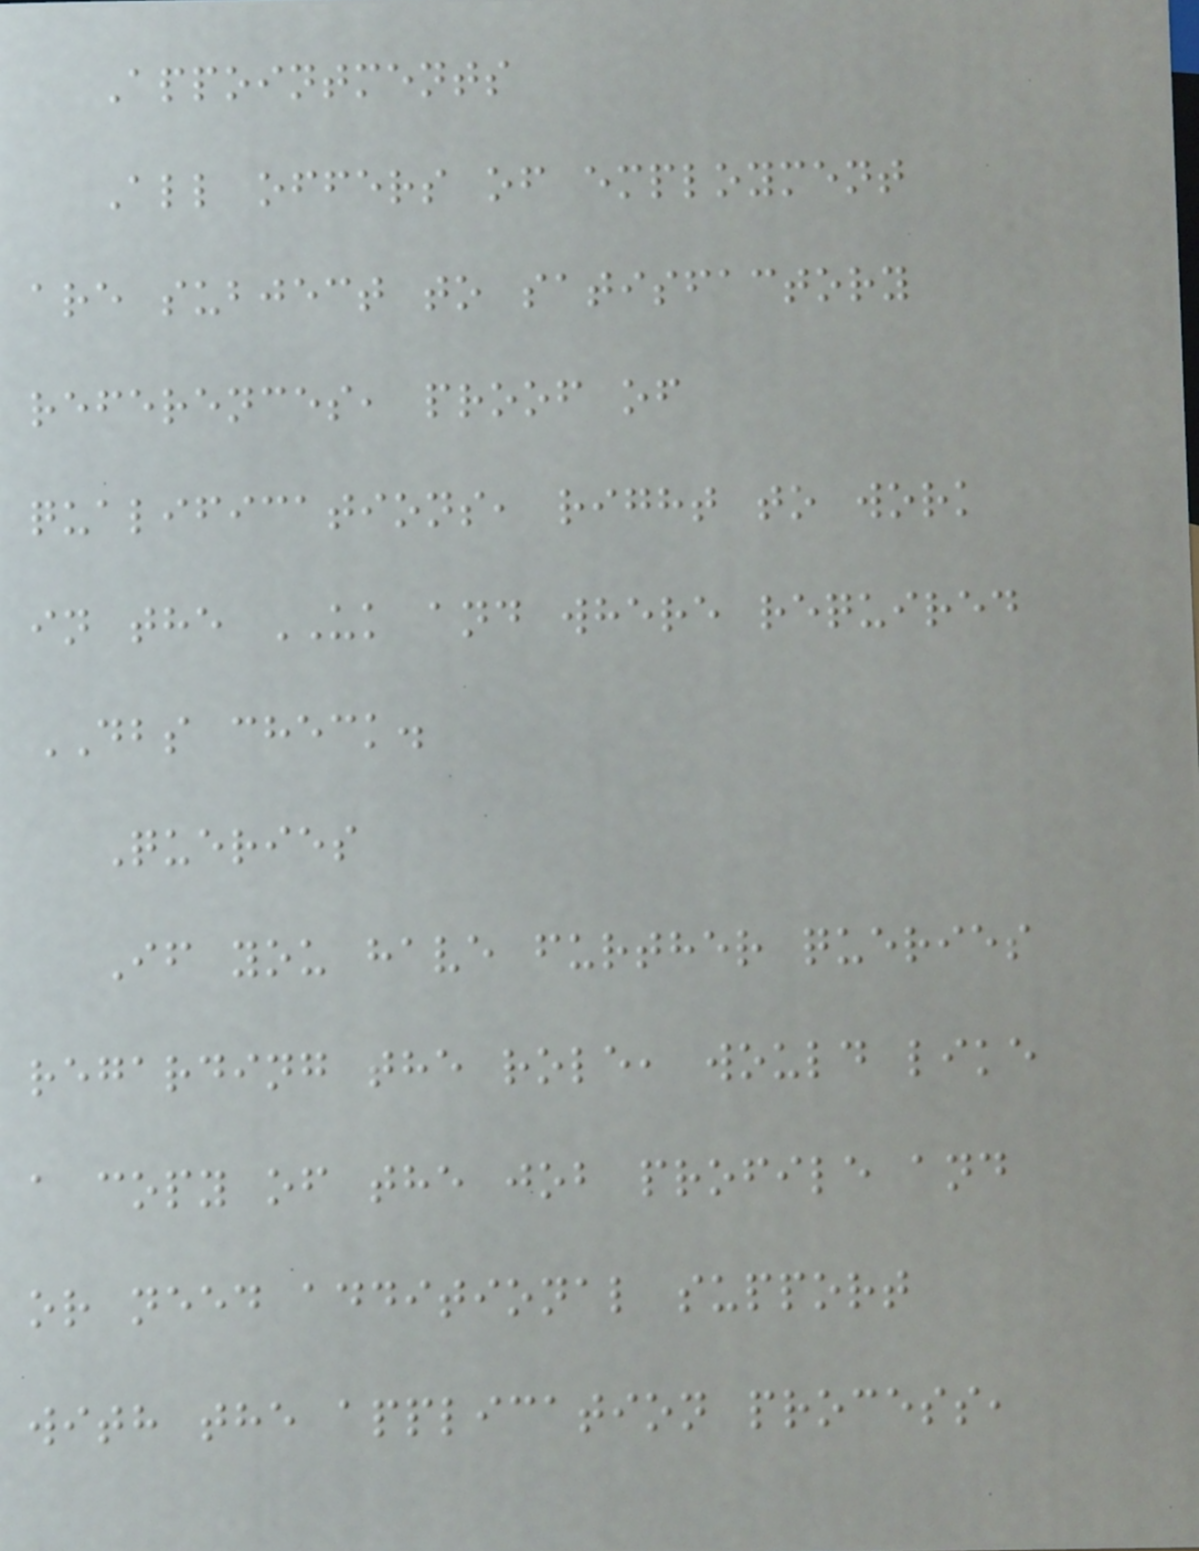Appointments
All offers of employment
are subject to satisfactory
references, proof of
qualifications, right to work
in the UK and where required
DBS check.
Queries
If you have further queries
regarding the role, would like
a copy of the job profile and
or need additional support
with the application process,
